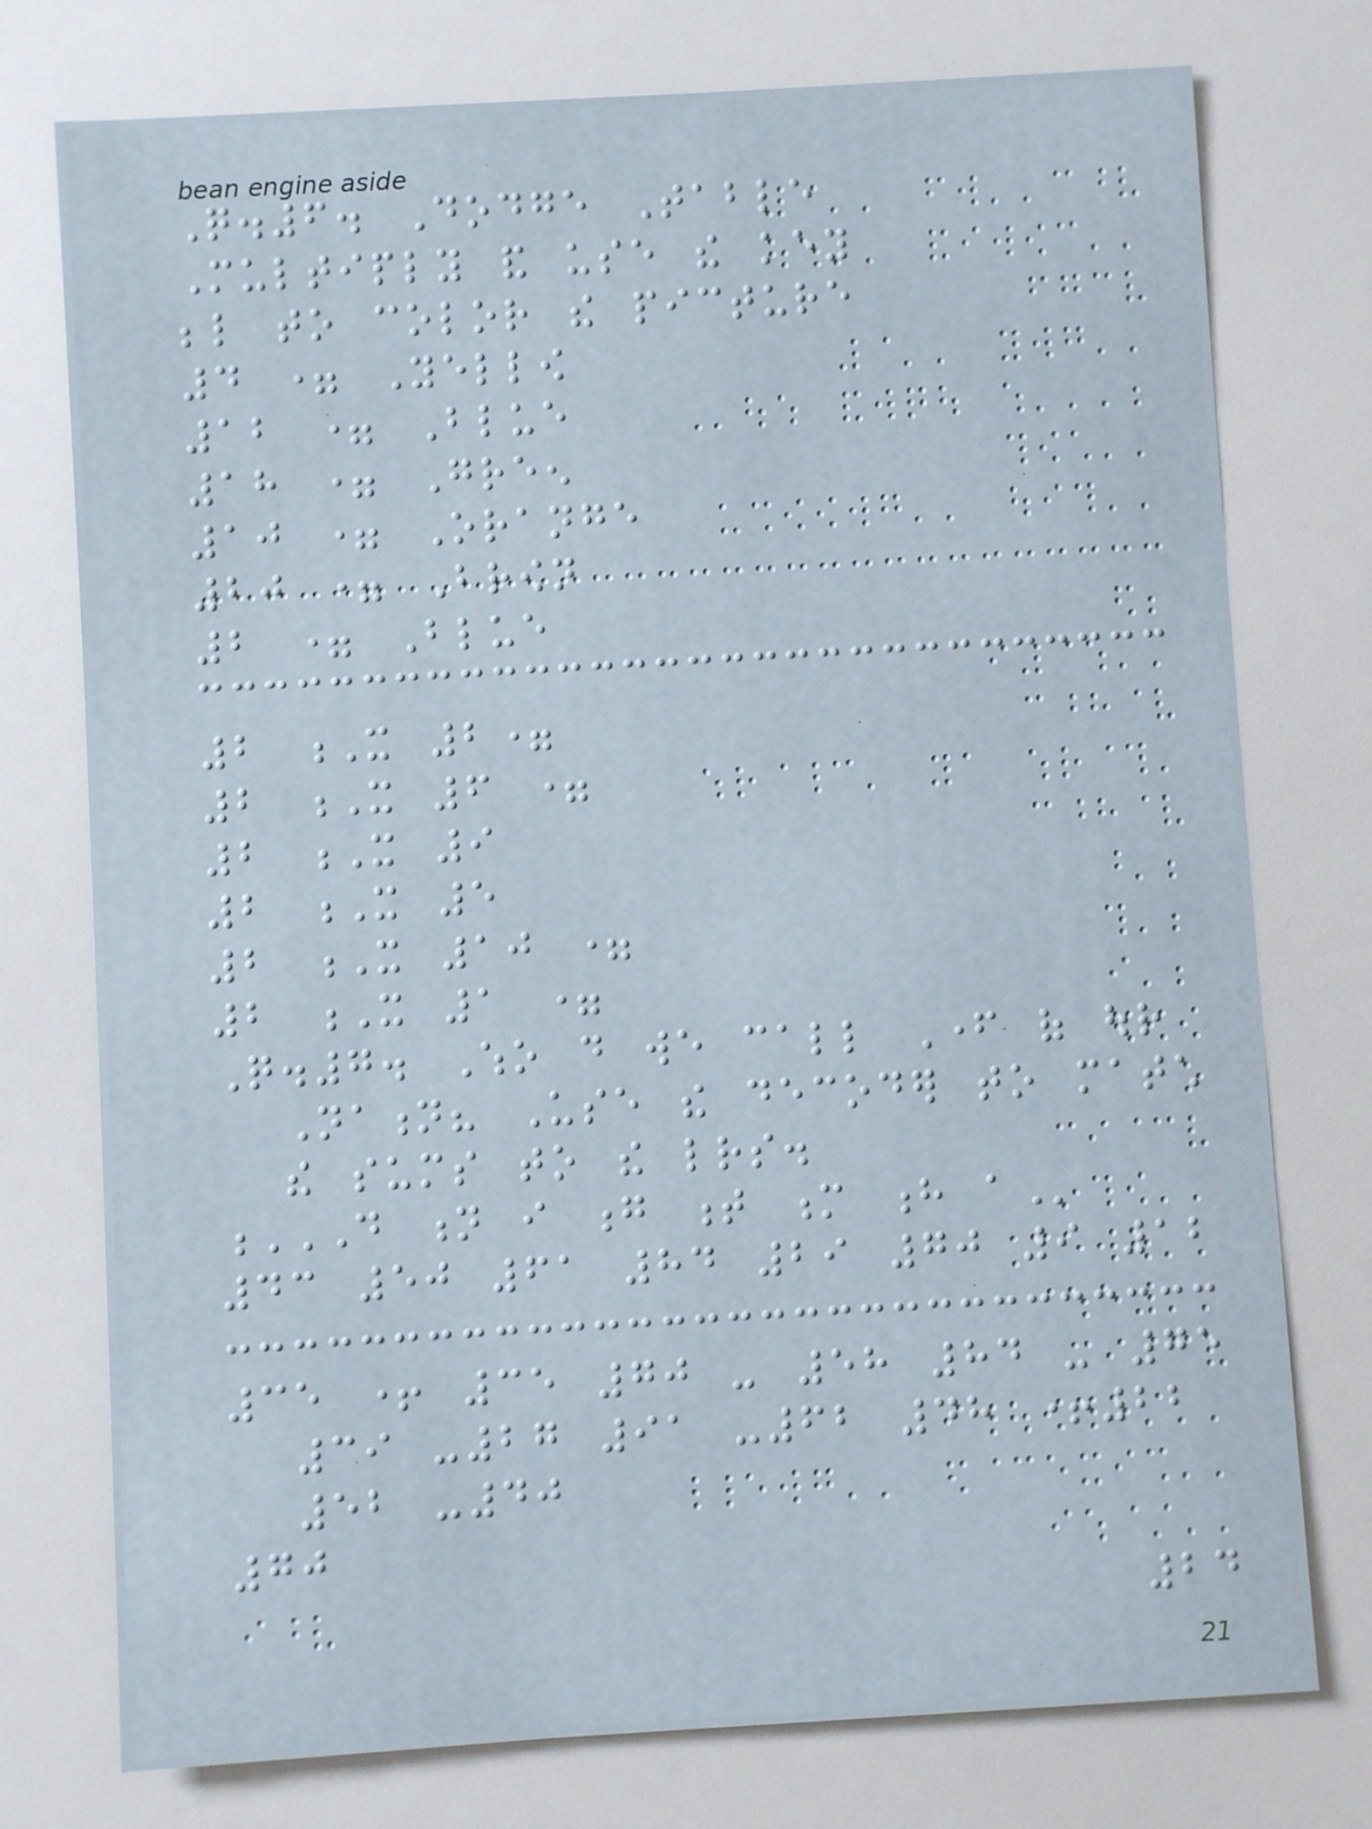Q.6. Dodge Table
Multiply and use the key
below to color the picture
4 = Yellow
12 = Blue
18 = Green
10 = Orange
20 = Brown
2 = Blue
2 X 2=
2 X 6 =
2 X 9
2 X 5
2 X 10 =
2 X 1 =
Q.7. Who do we call Father of our
Nation? Use the decoder to match
the sums to the letters.
D N I G T M H A
43 50 61 84 29 70 9 12
35 + 35 70 - 58 84 - 75
39 -27 91 -62 48 +22
52 -40
70
24
